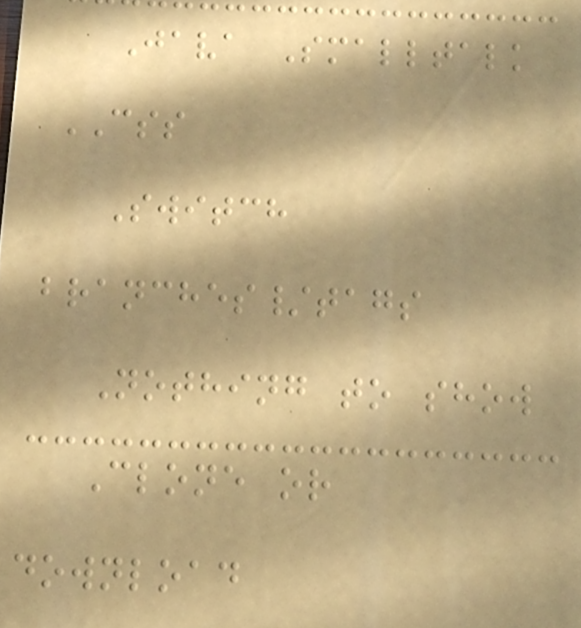Java Smalltalk
CSS
Switch
branches/tags
Nothing to show
Clone or
download
